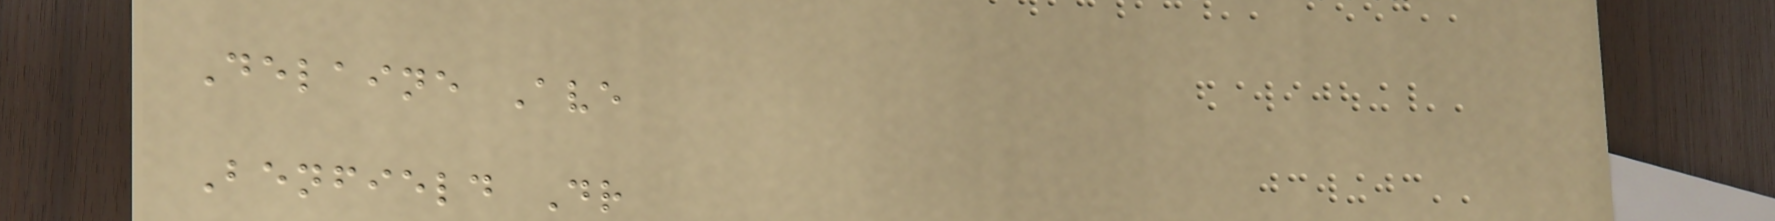Delaine Ave
Benfield Dr
